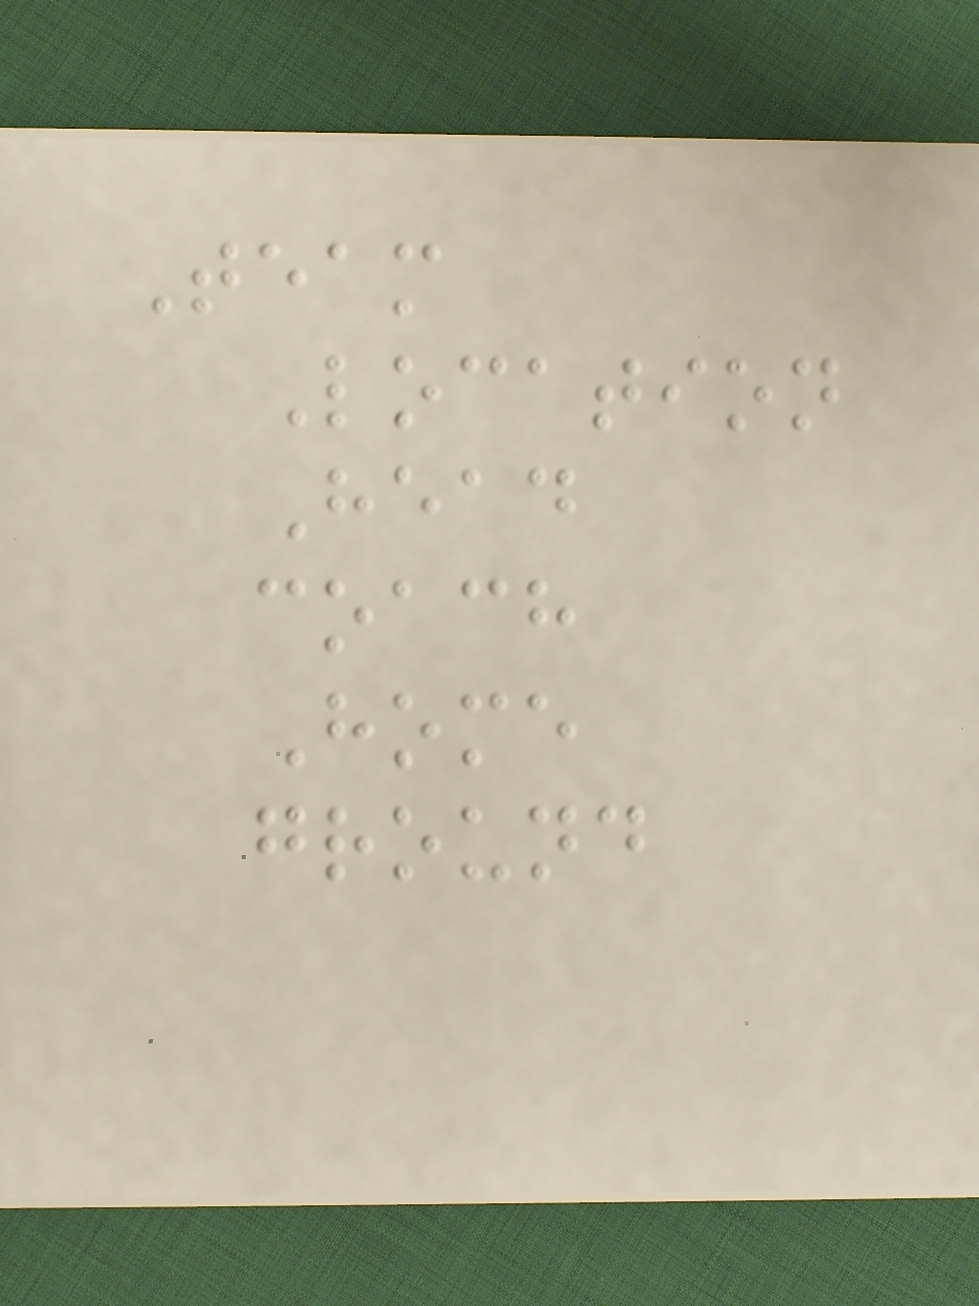Team
Location
Head
coach
Home
ground
